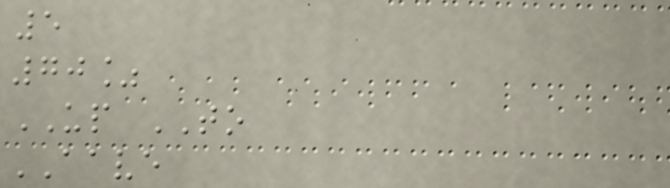5
70%
UP TO
AAVE
